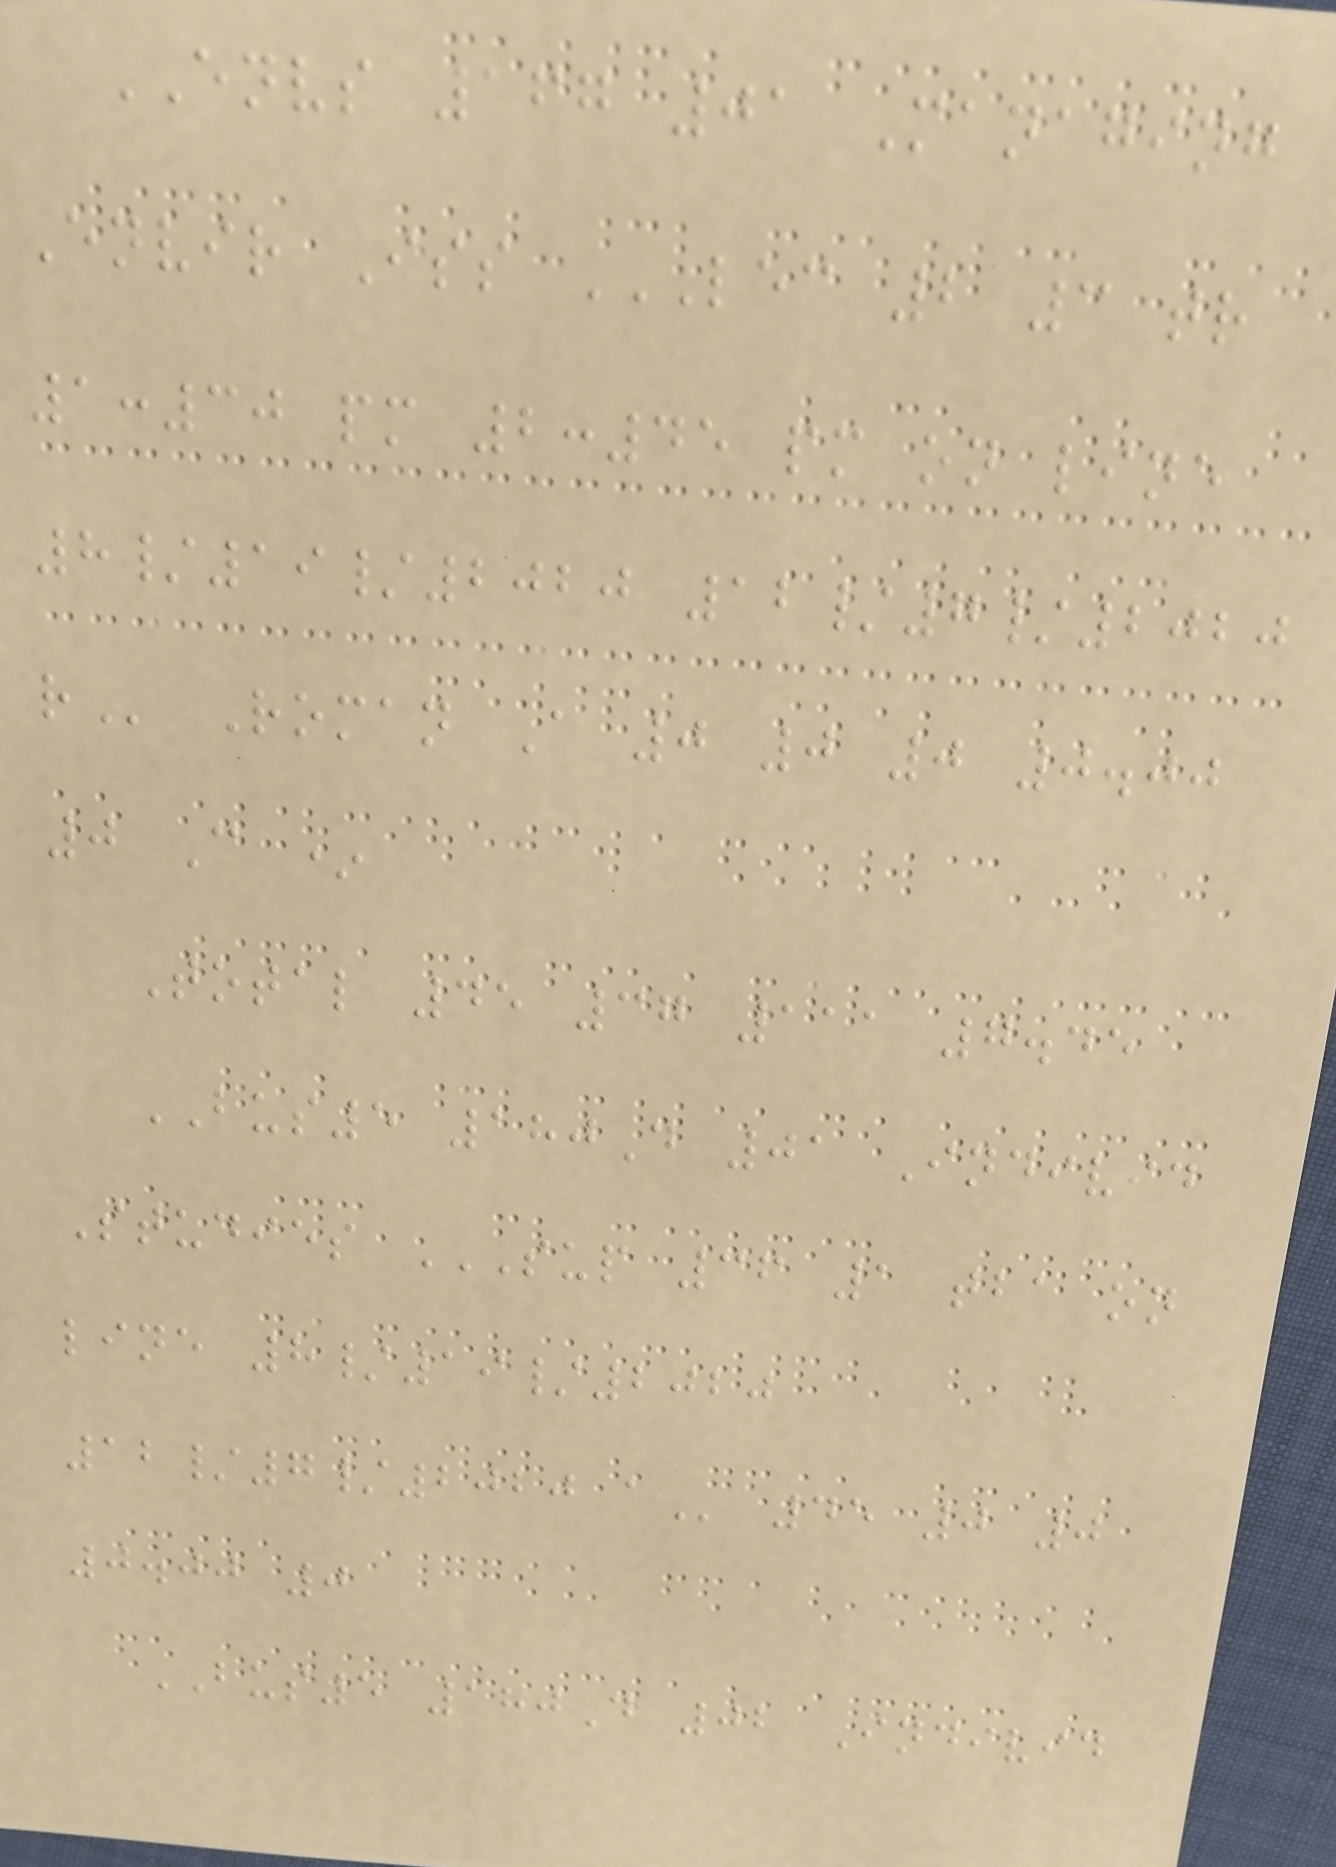ENVS 167 01 Managing
Envir Iss LEC 2 3 TR
1:30 PM 2:45 PM ON LINE
8/19/2020 12/7/2020
R Roman A 0 0 0 0.00
0 C *
Total 45 37 111 7.45
BUS5 180D 01 Individ
Studies SUP 36 1 TBA ON
LINE 8/19/2020
12/7/2020 A 45 0 0
0.00 0
BUS5 180D 02 Individ
